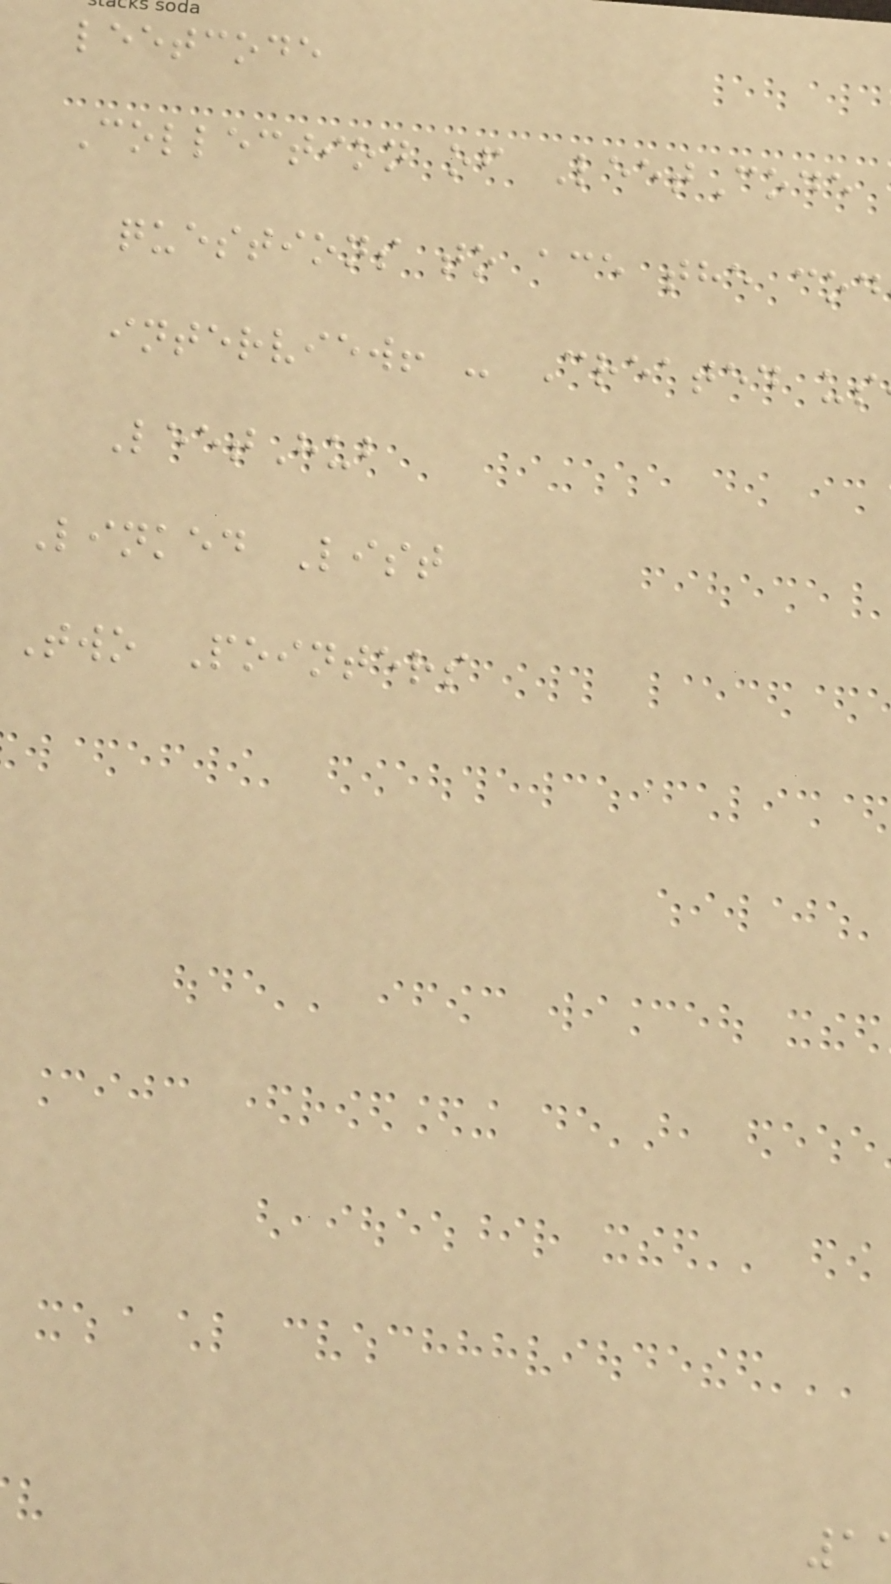leetcode
Collection of LeetCode
questions to ace the cod
interview! - Created us
LeetHub
Linked List
Two Pointers
